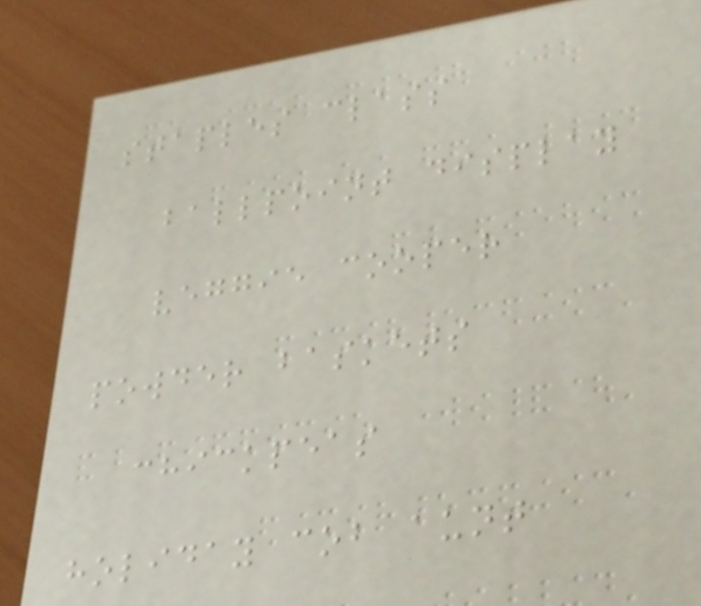staples class
ballpoint display
veggie cooper
powder baskets
chickpeas
holiday cob aunt
